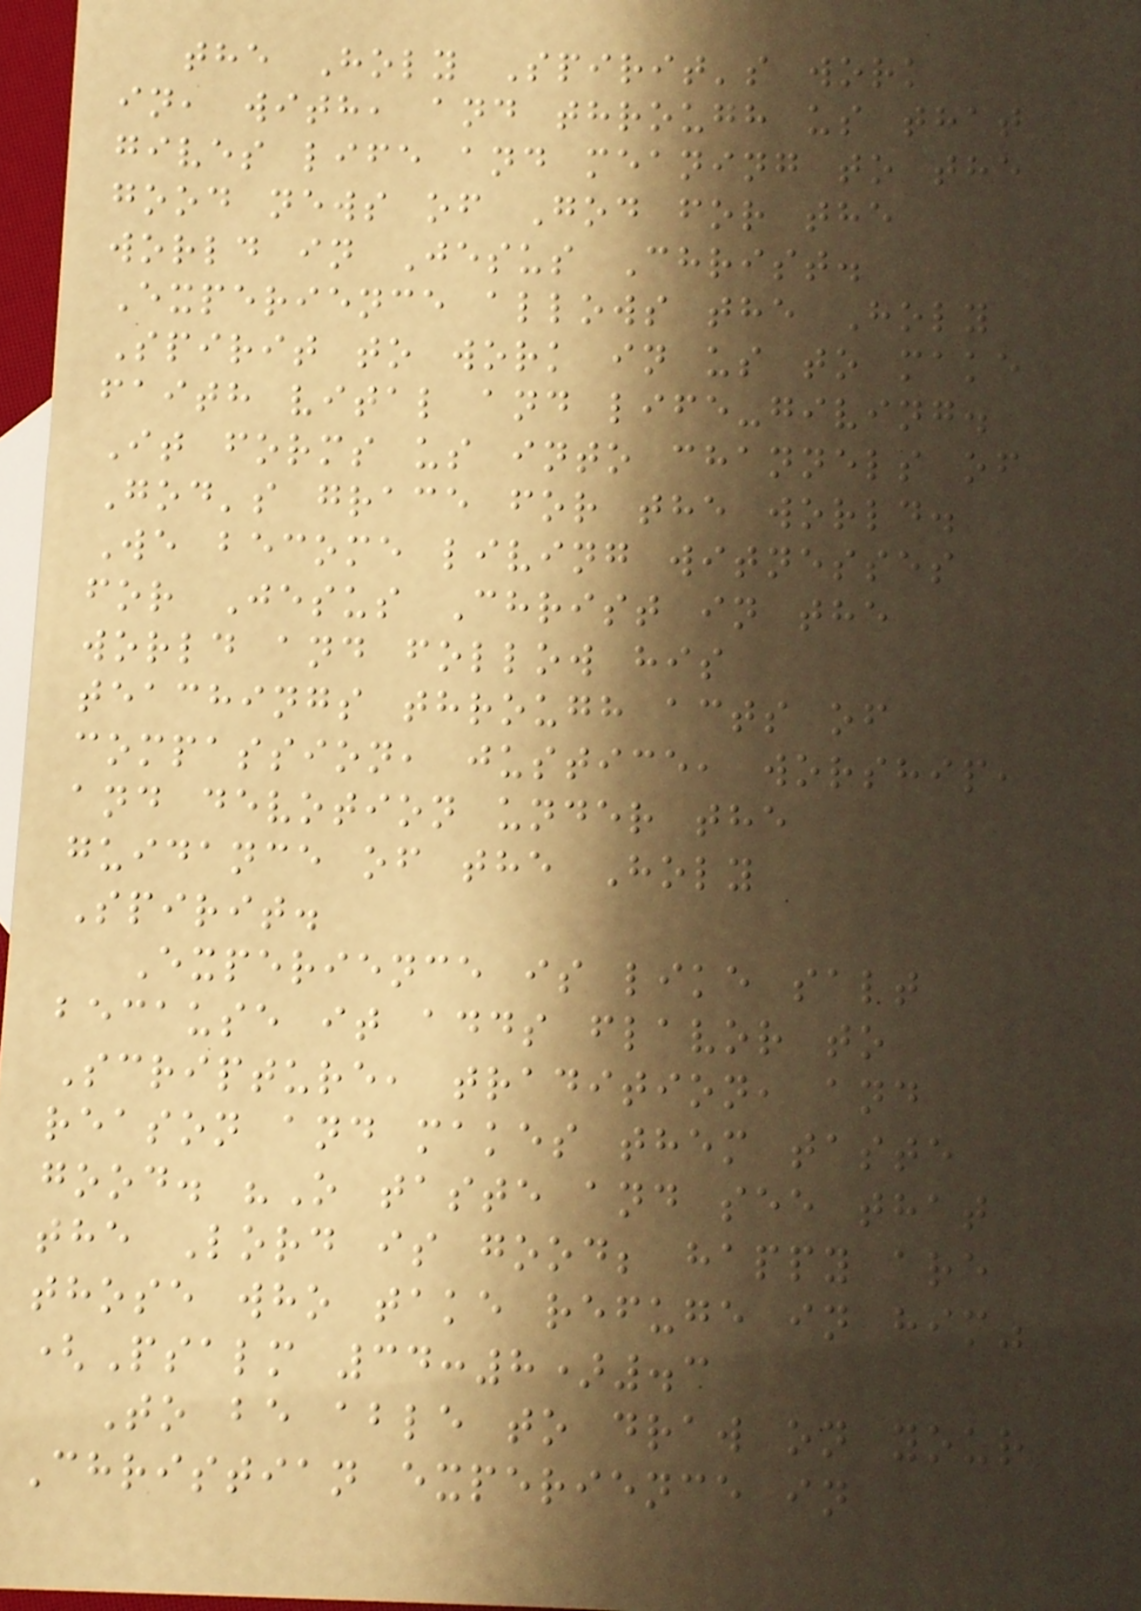the Holy Spirit's work
in, with, and through us that
gives life and meaning to the
good news of God for the
world in Jesus Christ.
Experience allows the Holy
Spirit to work in us to make
faith vital and life-giving.
It forms us into channels of
God's grace for the world.
We become living witnesses
for Jesus Christ in the
world and follow his
teachings through acts of
compassion, justice, worship,
and devotion under the
guidance of the Holy
Spirit.
Experience is like salt
because it adds flavor to
Scripture, tradition, and
reason and makes them taste
good. "O taste and see that
the Lord is good; happy are
those who take refuge in him"
(Psalm 34:8).3
To be able to draw on your
Christian experience in
